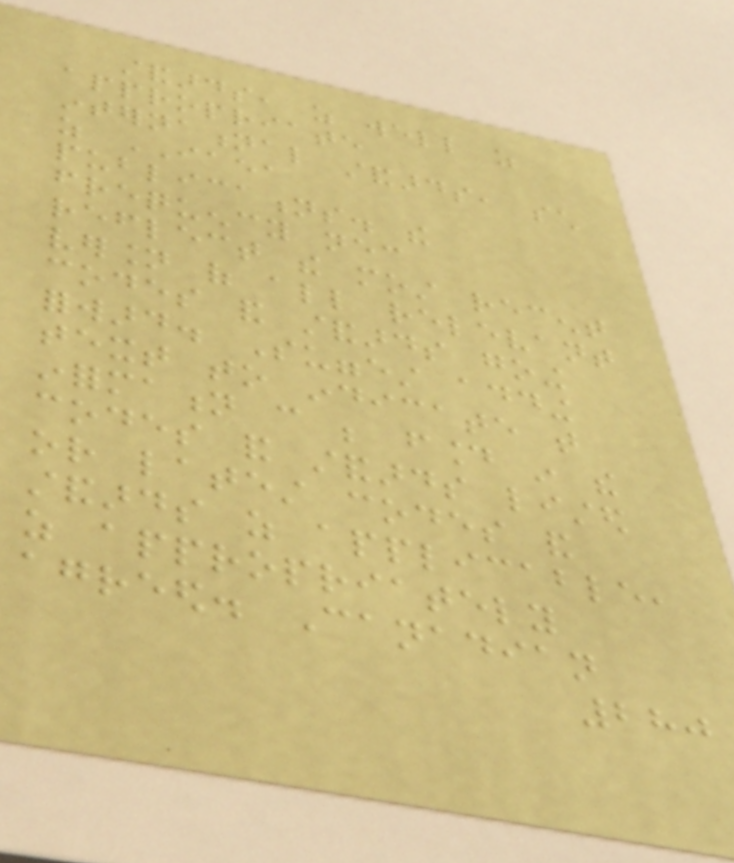standards, as well as
appropriate
international standards, such
as IAEA
publications. the
frequency necessary
reflect the most recent
version of all relevant
codes and standards going
forward. Suggest adding
text to indicate that
information can be found in the
codes and standards listed
or latest codes and
standards as applicable,
as appropriately
agreed. Canadian
280
